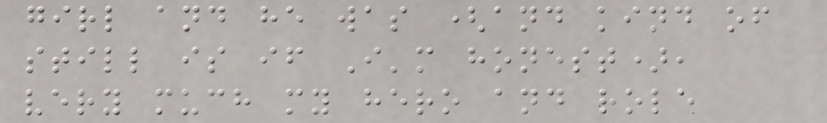girl and he was (and kind of
still is if I'm honest),
very much my hero and role
